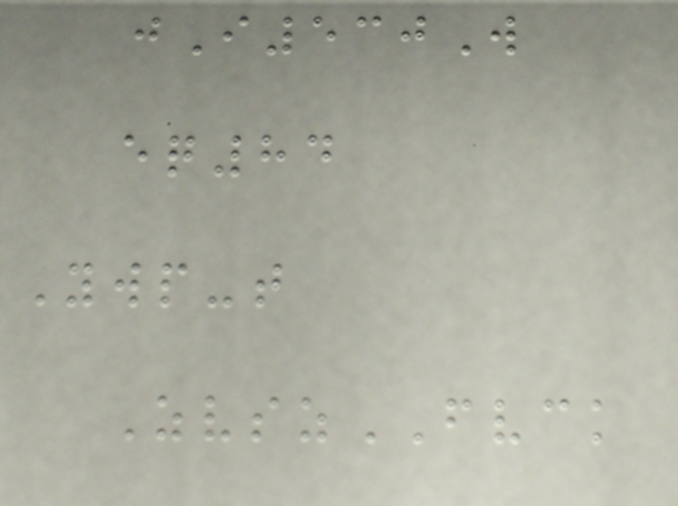jI530W
eq84
Ywp-t
ZvszFVCK
